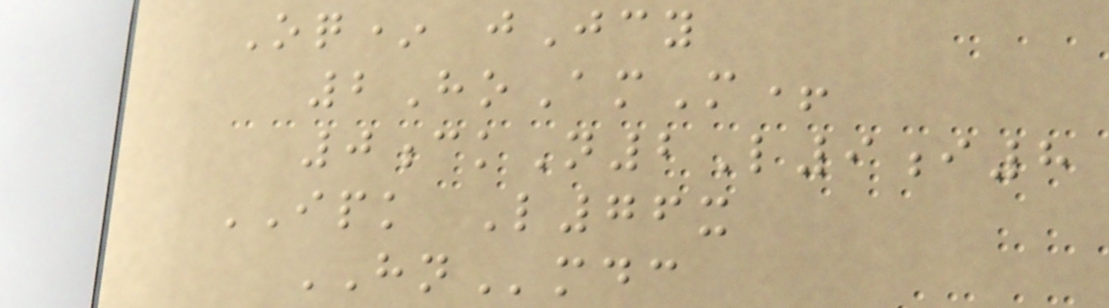Oq* jJcy
2HoAmM+
0ckN2L9i8
IPK L76x
HNmdc
